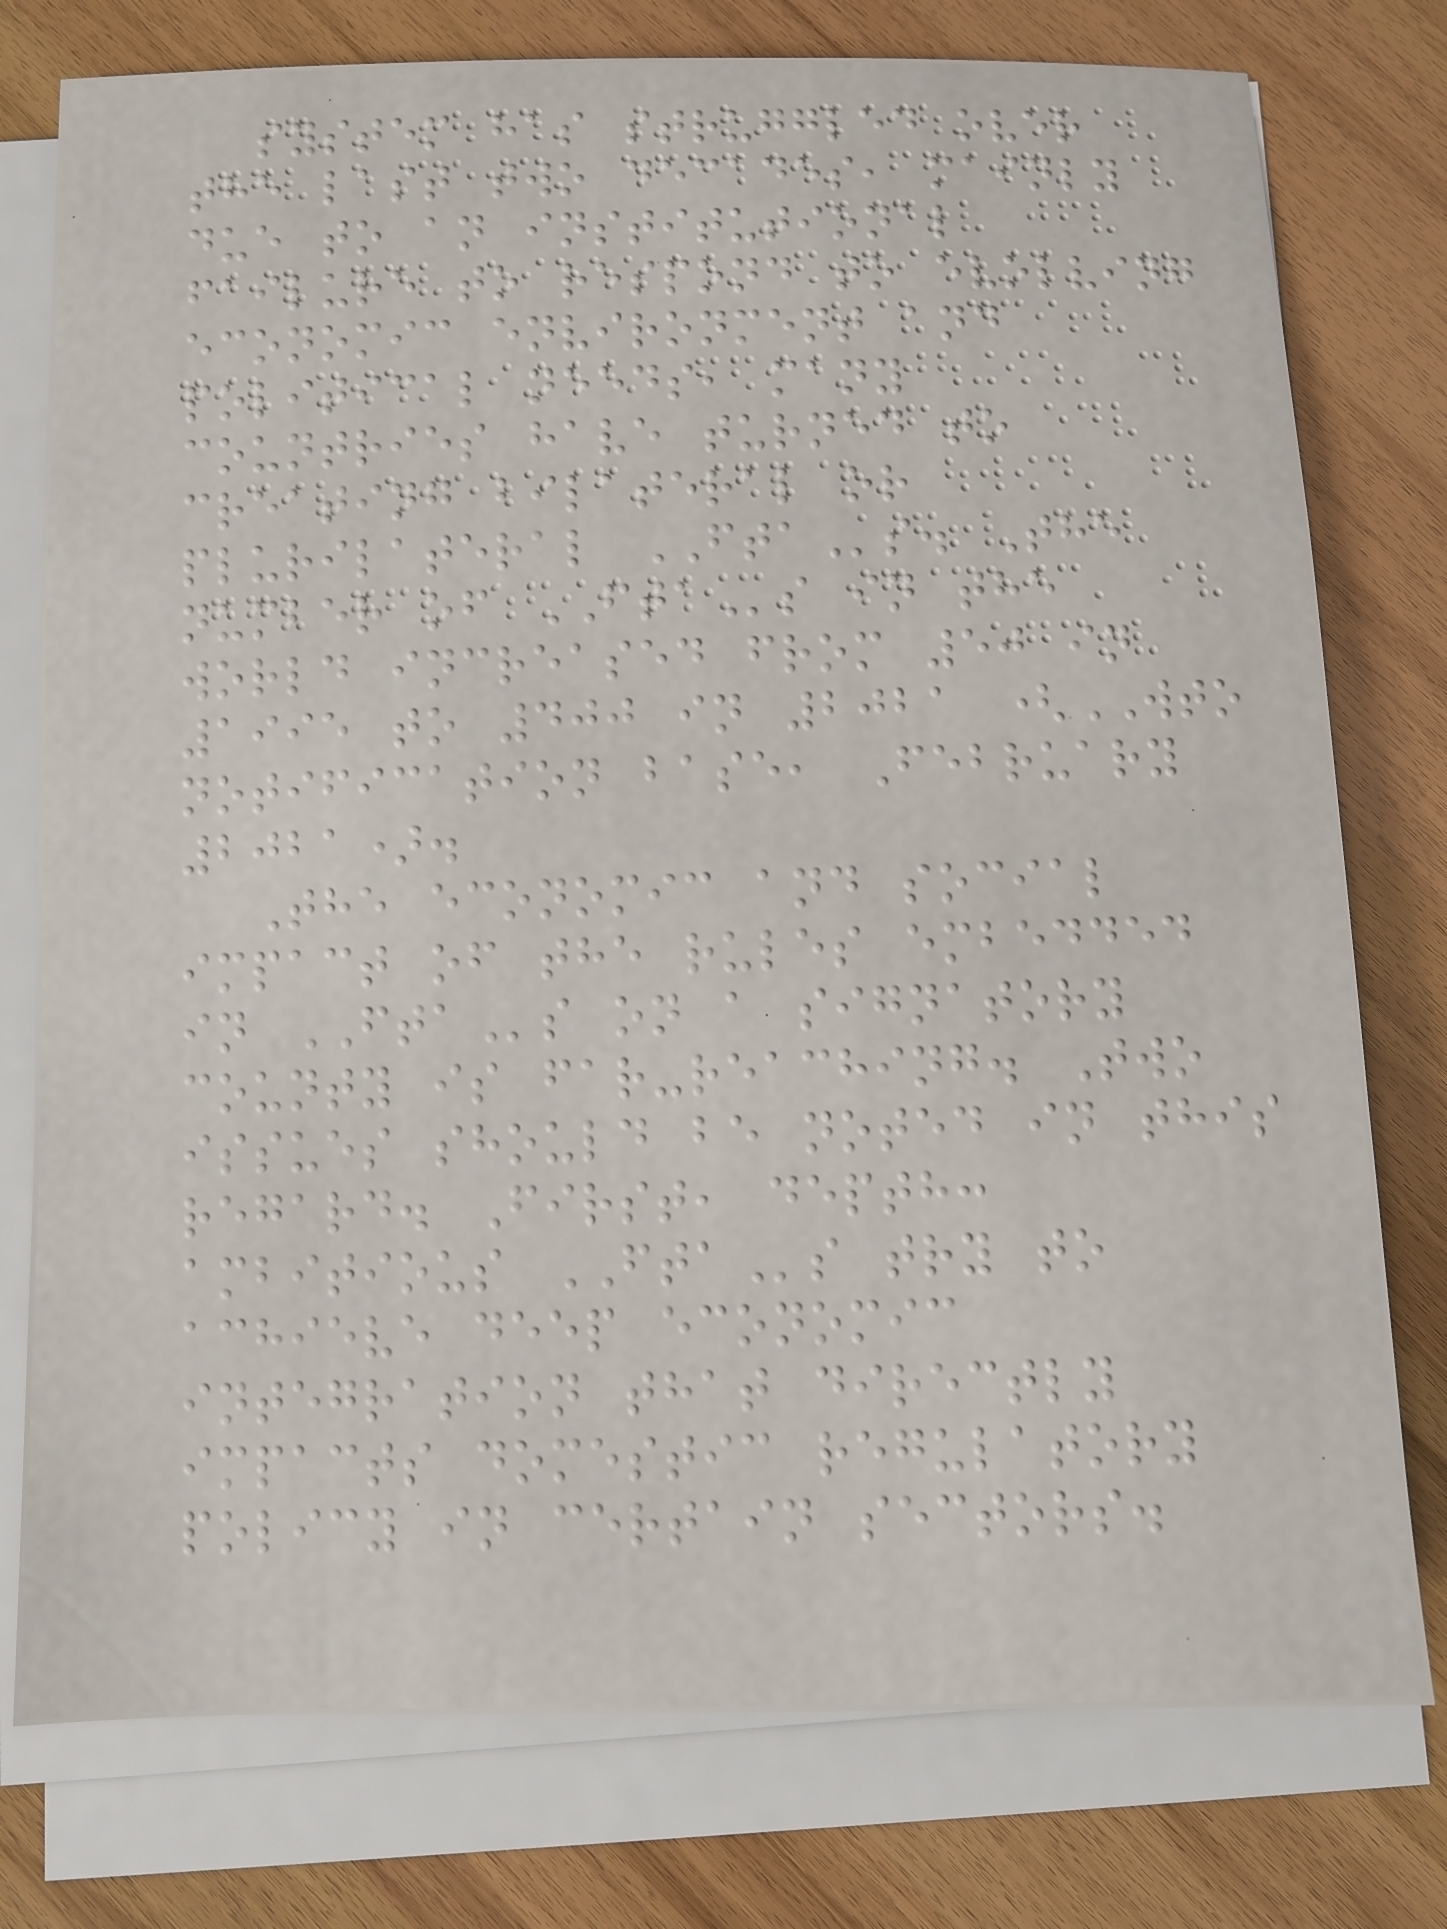system has struggled over
the last two decades, mainly
due to an institutional
failure to respond to evolving
economic environment and
political needs, many
countries have turned to
creating bilateral or
plurilateral FTAs. The
number of FTAs in the
world increased from 50 in
1995 to 400 in 2021 (WTO
notification base, February
2021).
The economic and social
impact of the rules embedded
in FTAs on a signatory
county is far-reaching. Two
issues should be noted in this
regard. First, depth:
ambitious FTAs try to
achieve deep economic
integration that directly
impacts domestic regulatory
policy in certain sectors.
